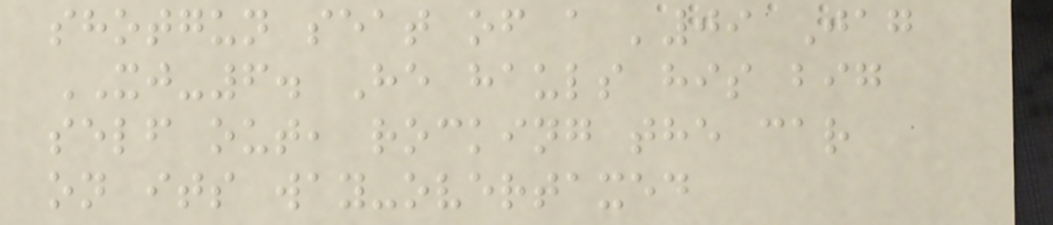shotgun seat of a '09 Jag
XJ-6. He hauls his big
self out, rocking the car
on its way-overtaxed
